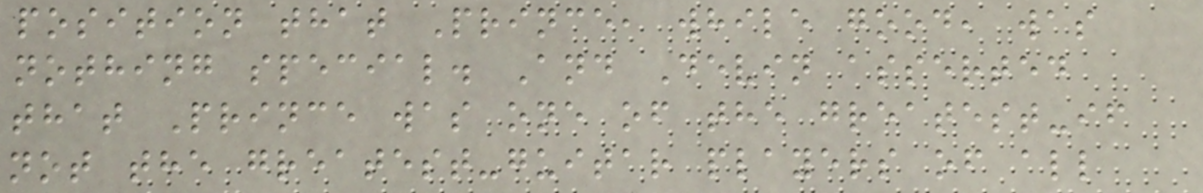position that Prince, while good, was
nothing special. And Devin asserted
that Prince was one of the greatest-if
not the greatest-guitar players of all
